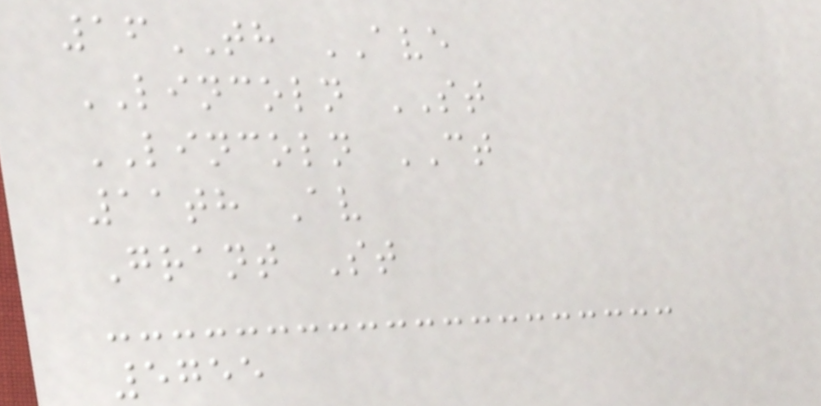16TH AVE
LINCOLN ST
LINCOLN CT
11th Av
Grant St
5755
